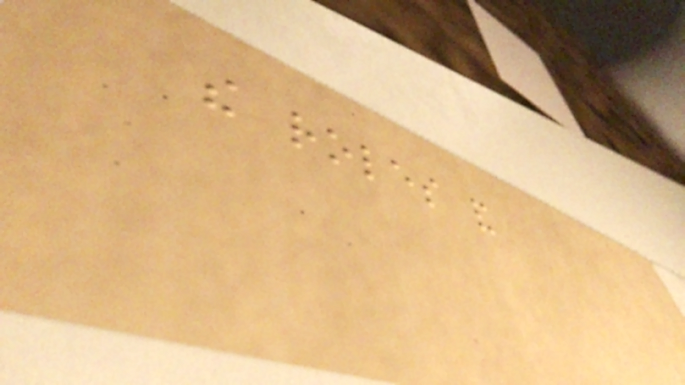the roles and
